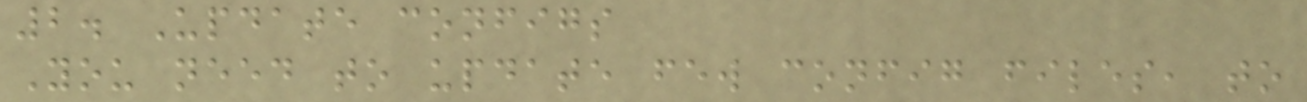2. Update configs
You need to update few config files, to
